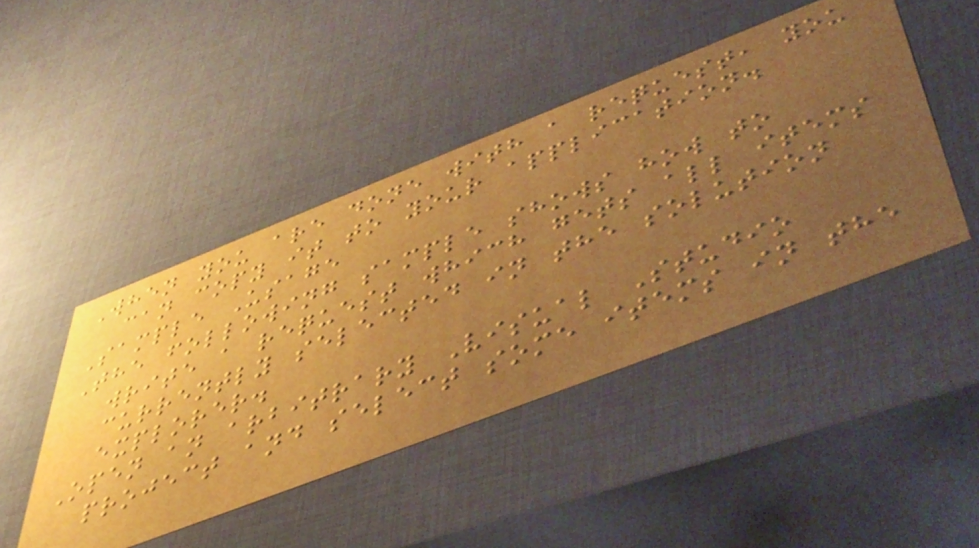When you are done with a request, you
can copy it to your application.
Sample Usage
The following sample shows how to
write a request which gets all items
currently selected in the solution
explorer.
Open an arbitrary Visual Studio
project and select some items in the
